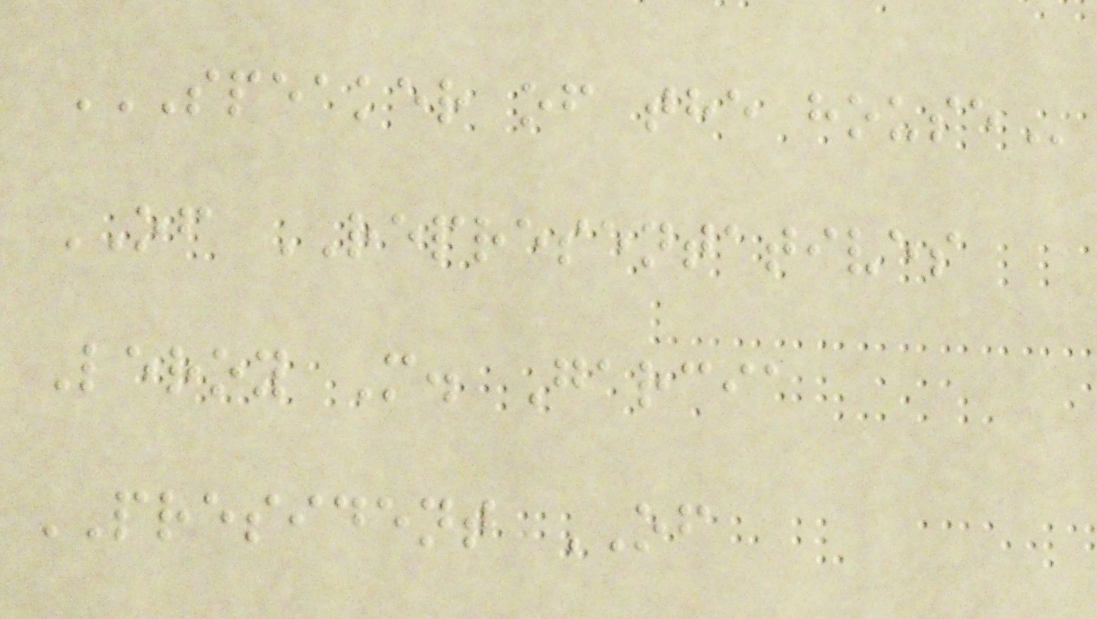SPEAKER OF THE HOUSE
OF REPRESENTATIVES
Leroy M. Garcia
PRESIDENT OF
